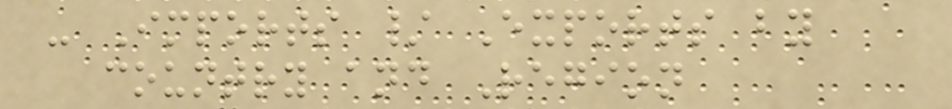- Imports / Exports by
country and Region
